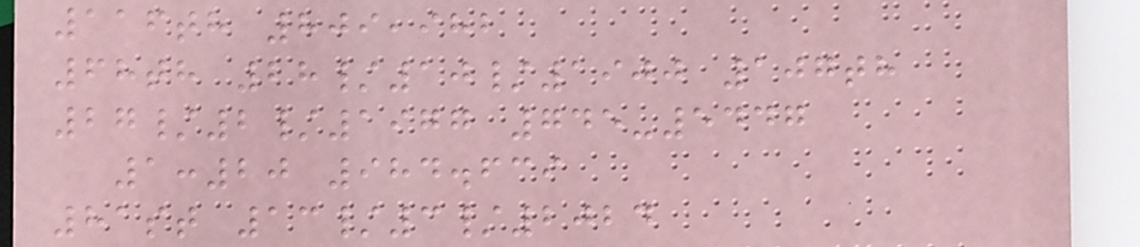116th 809,982
68th 28/10/1900 107th
27/2/1977 745-5447
1:20 984.639
81st 13/3/2024
